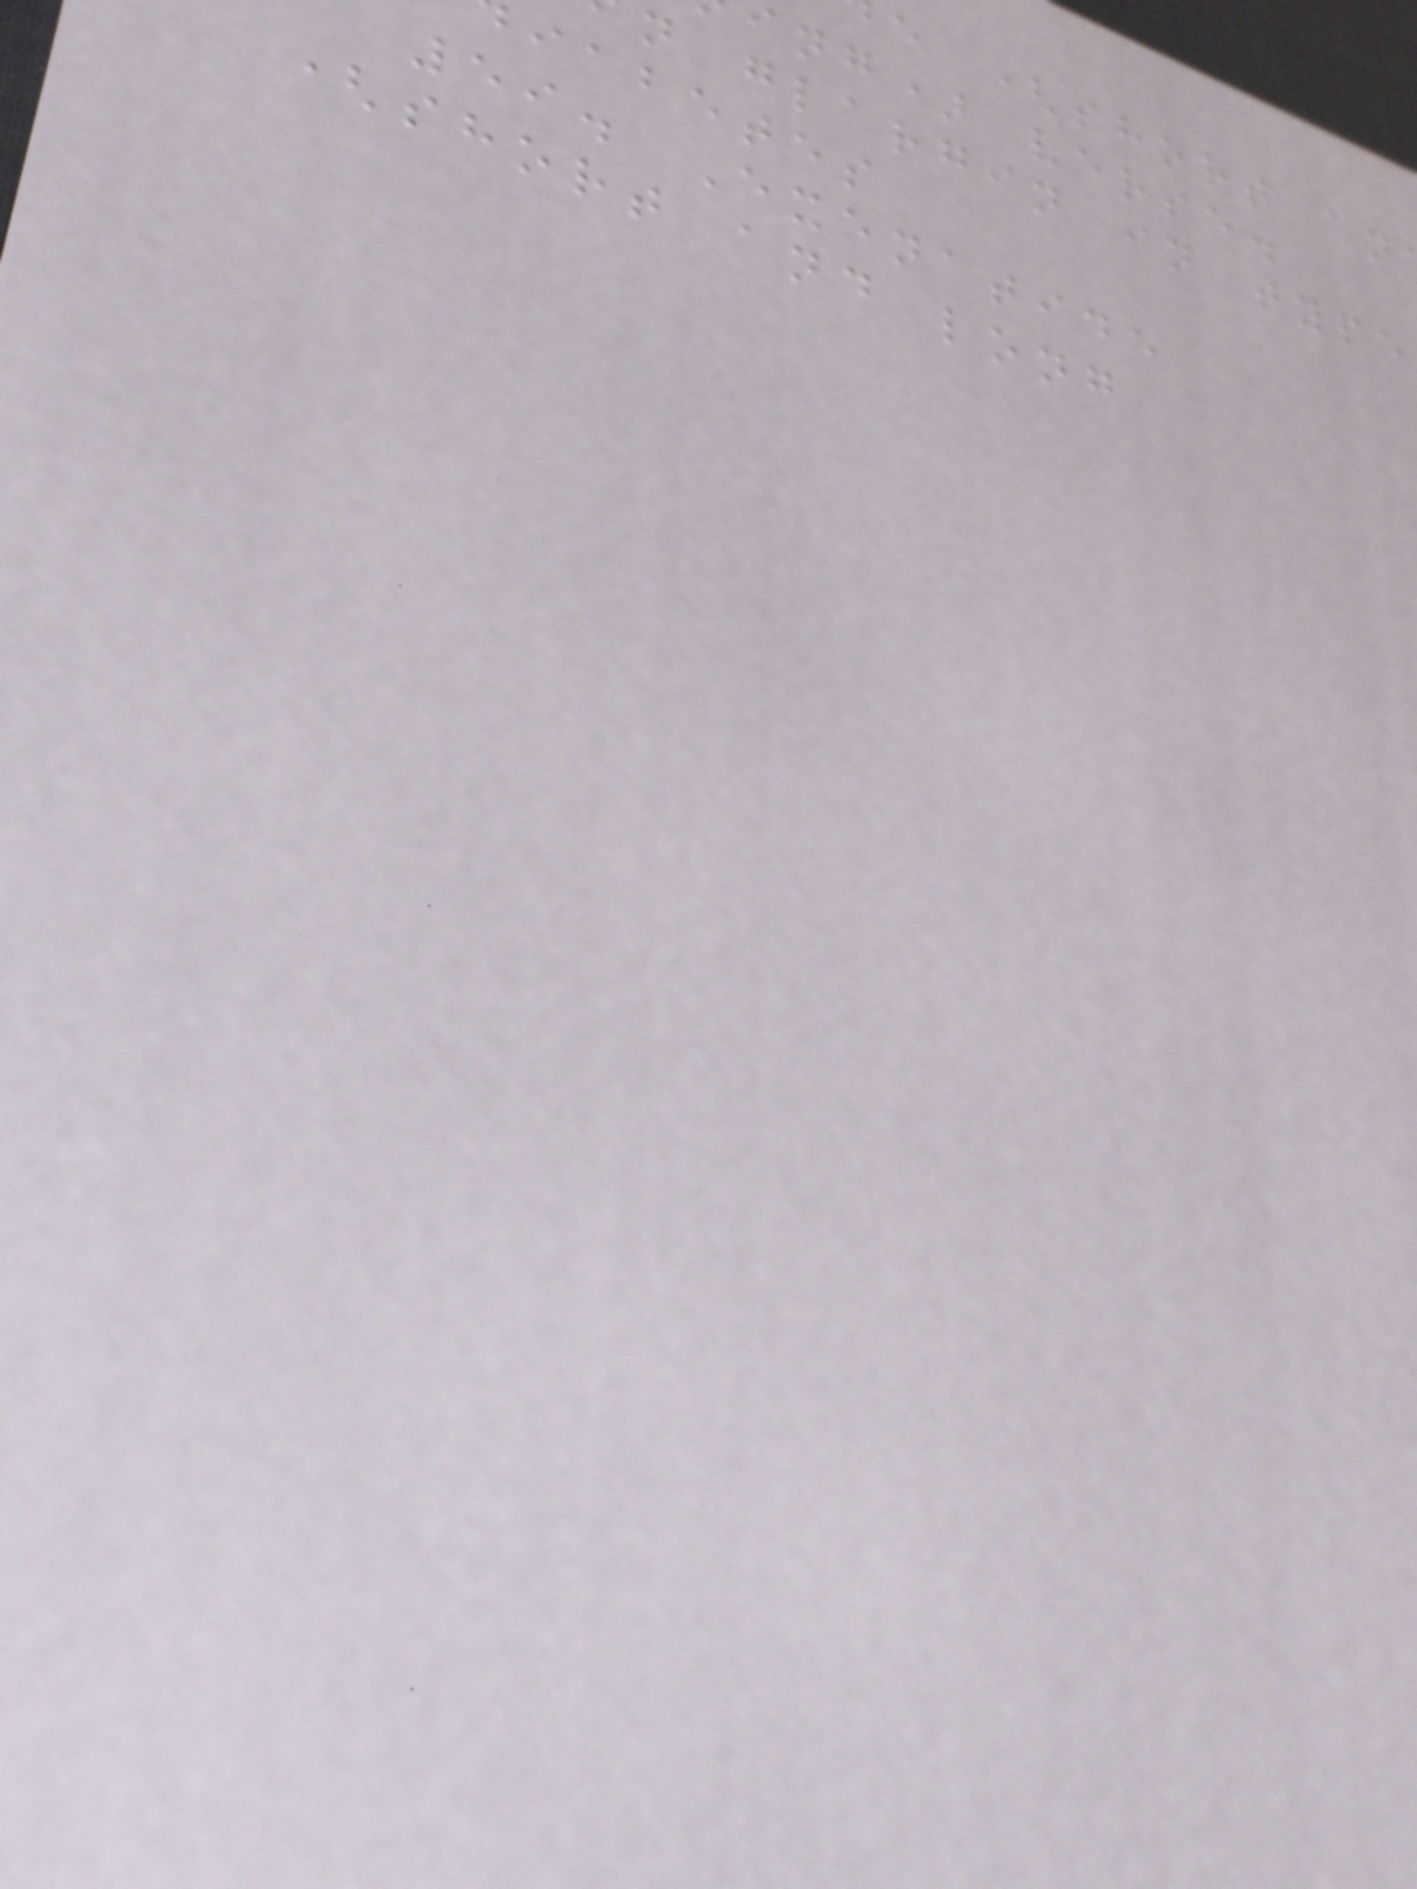e (short an
ng) verse.
n glargin in type
iabetes
59. Exenatide
(short and long
